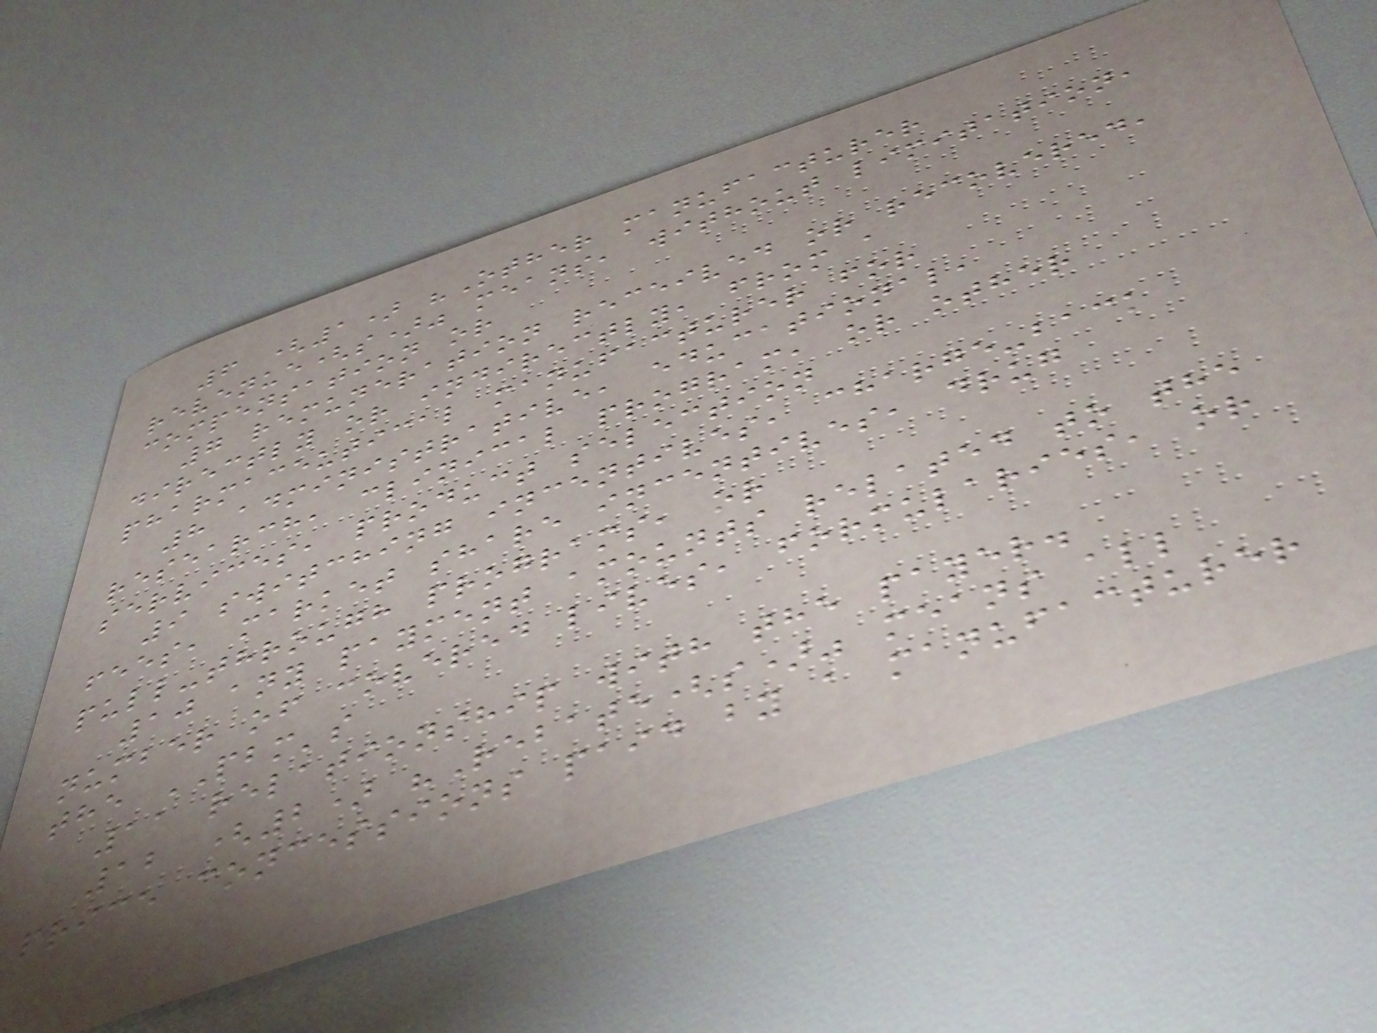6 (1) "Other manufacturer
revenue(s)" means, without limitation,
compensation or
7 remuneration received or recovered,
directly or indirectly, from a
pharmaceutical manufacturer for
8 administrative, educational,
research, clinical program, or other
services, product selection
9 switching incentives, charge-back
fees, market share incentives, drug
pull-through programs, or
10 any payment amounts related to the
number of covered lives, formularies, or
the PBM's
11 relationship with the payer.
12 (2) "Rebate(s)" means all
price concessions paid by a manufacturer
